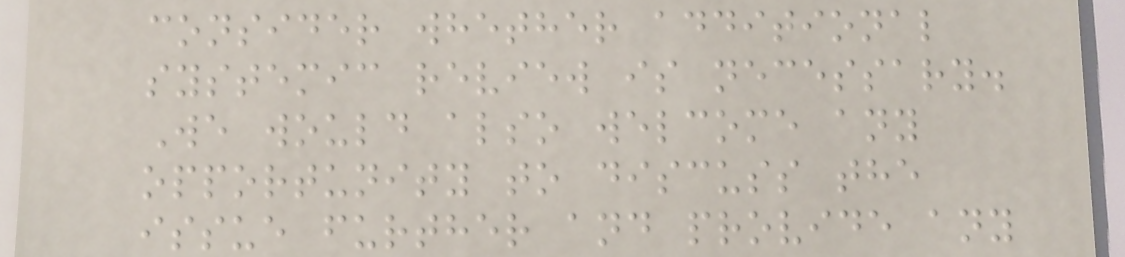consider whether additional
systemic review is necessary.
We would also welcome any
opportunity to discuss the
issue further and provide any
